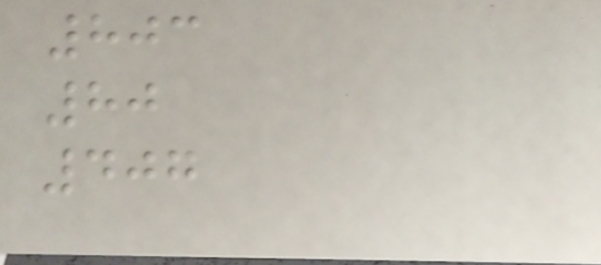803
80
407
